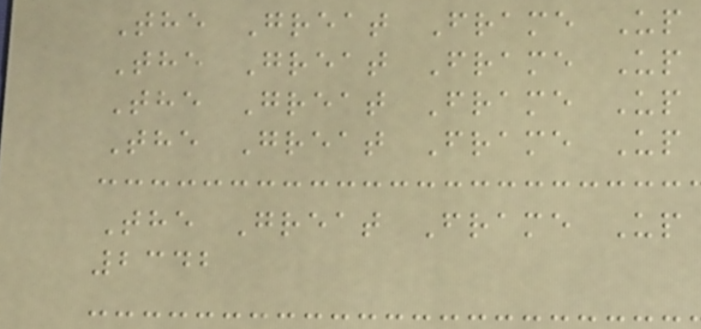The Great Frame Up
The Great Frame Up
The Great Frame Up
The Great Frame Up
The Great Frame Up
2342
